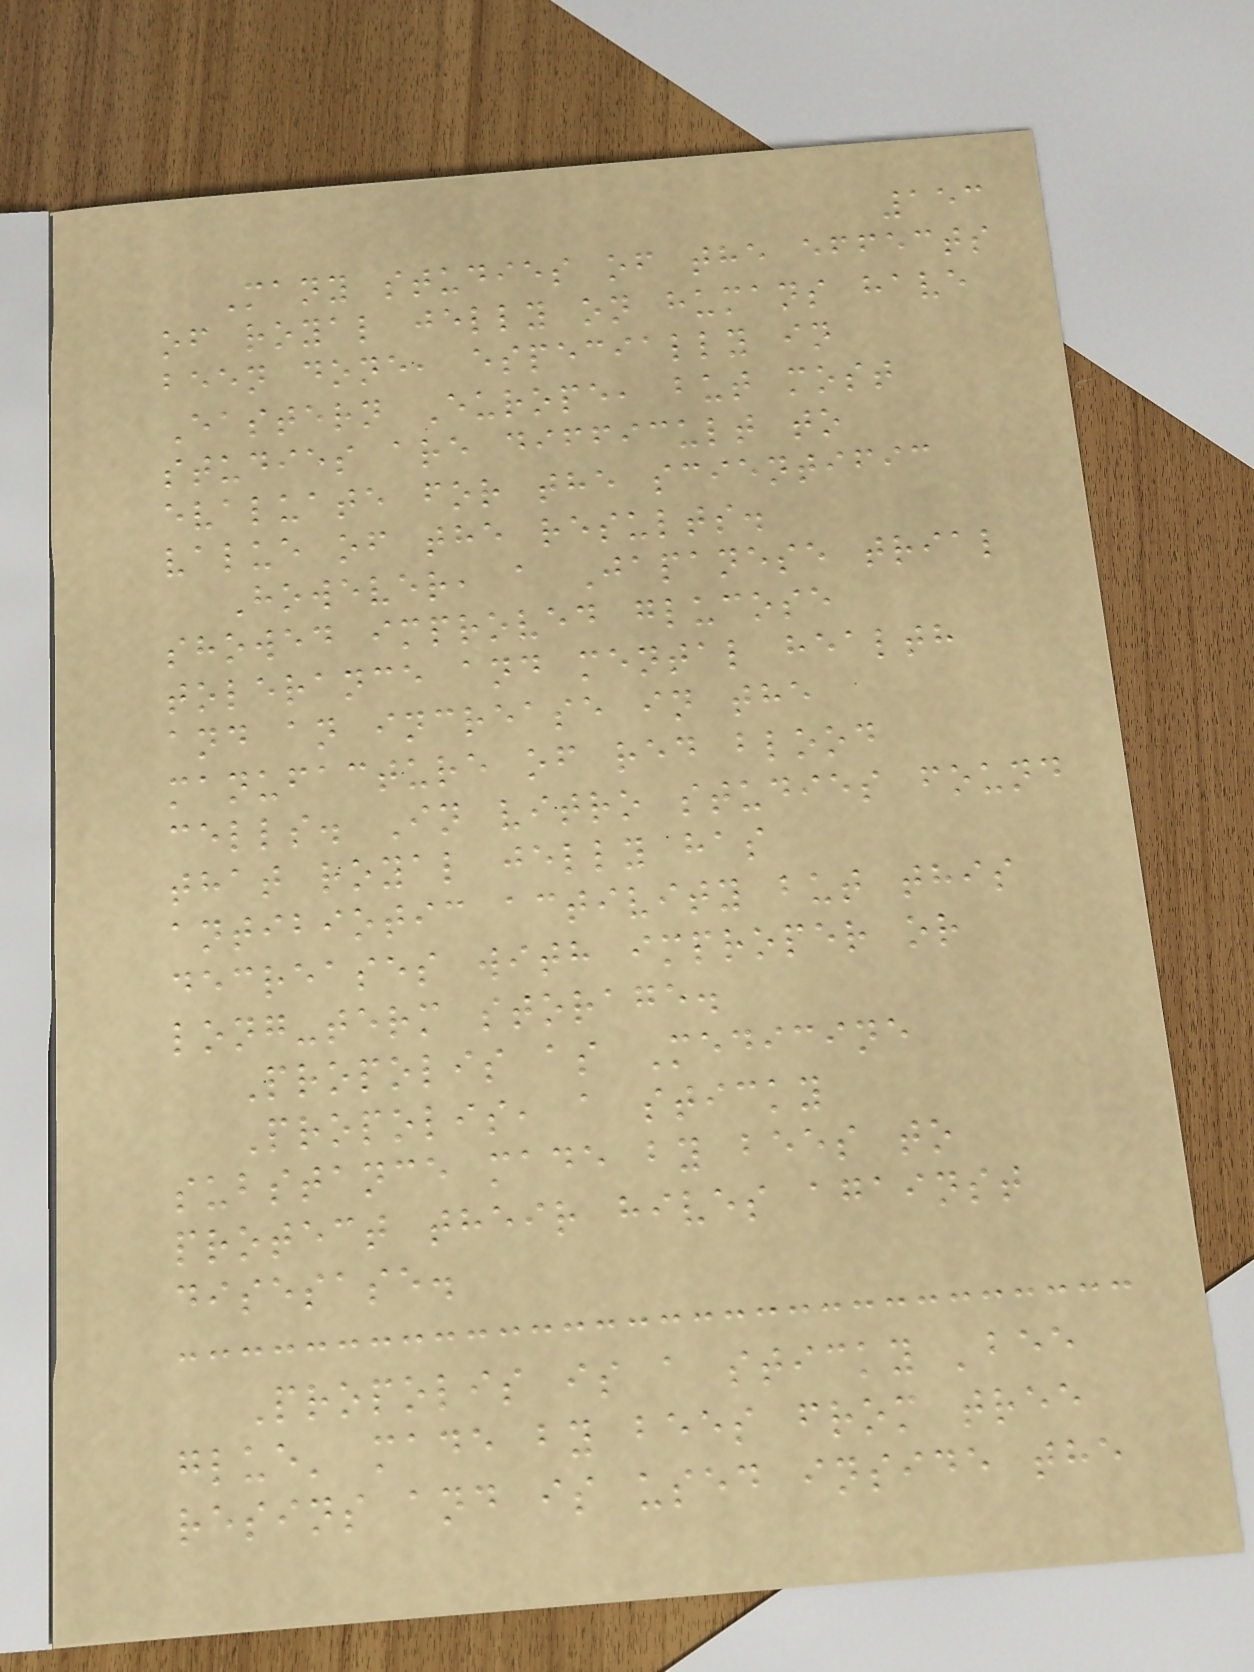153
Many studies of the effects
of royal jelly on humans have
been done, especially in
Eastern Europe, but most
studies are difficult to
evaluate for the scientific
value of the results.
However, a Japanese trial
showed improved glucose
tolerance and mental health
and an increase in the
manufacture of red blood
cells. In vitro studies found
that royal jelly has
antibiotic activity but this
decreases with improper or
long-term storage.
Propolis as Medicine
Propolis, a sticky
substance made by bees to
protect their hives against
disesase.
Propolis is a sticky 'bee
glue' made by bees from tree
resins and is used inside the
